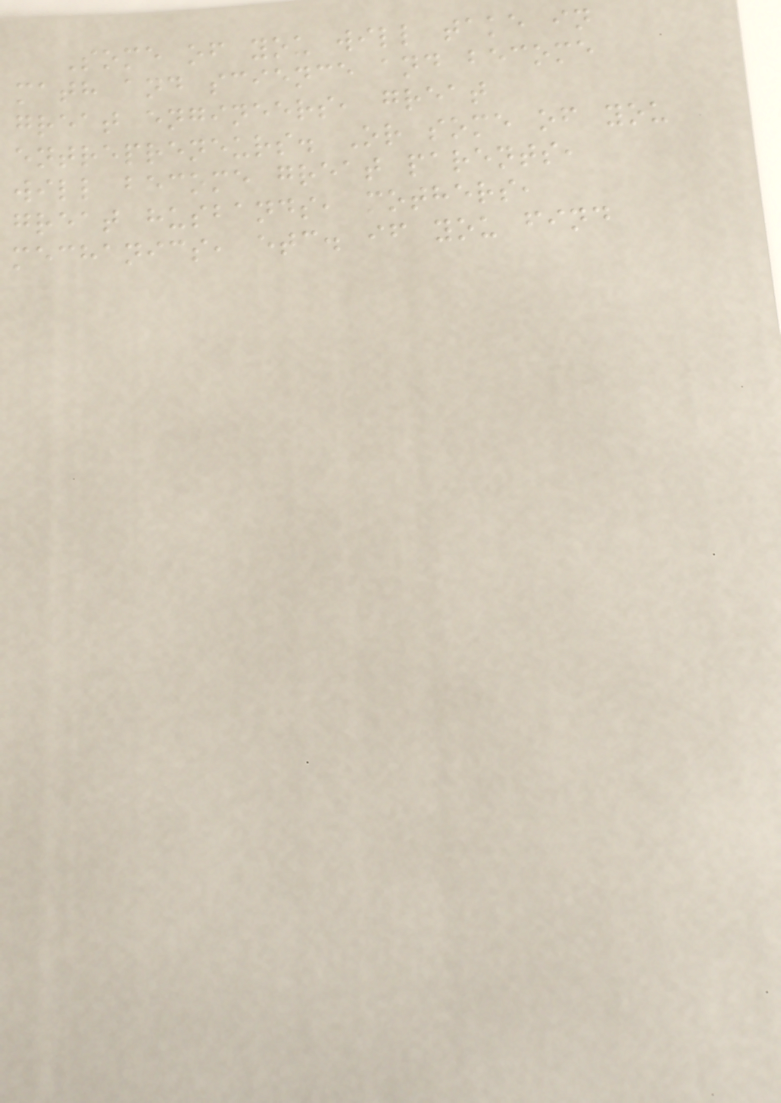Some of you will take in
math and science and become
great engineers, great
entrepreneurs. Or some of you
will become great parents,
great husbands, mothers,
mechanics, etc. if you find
